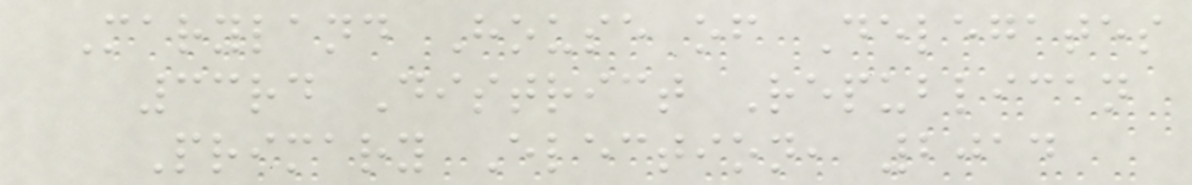Maryland House of Delegates
33rd District Republican
Primary Election, 2014
